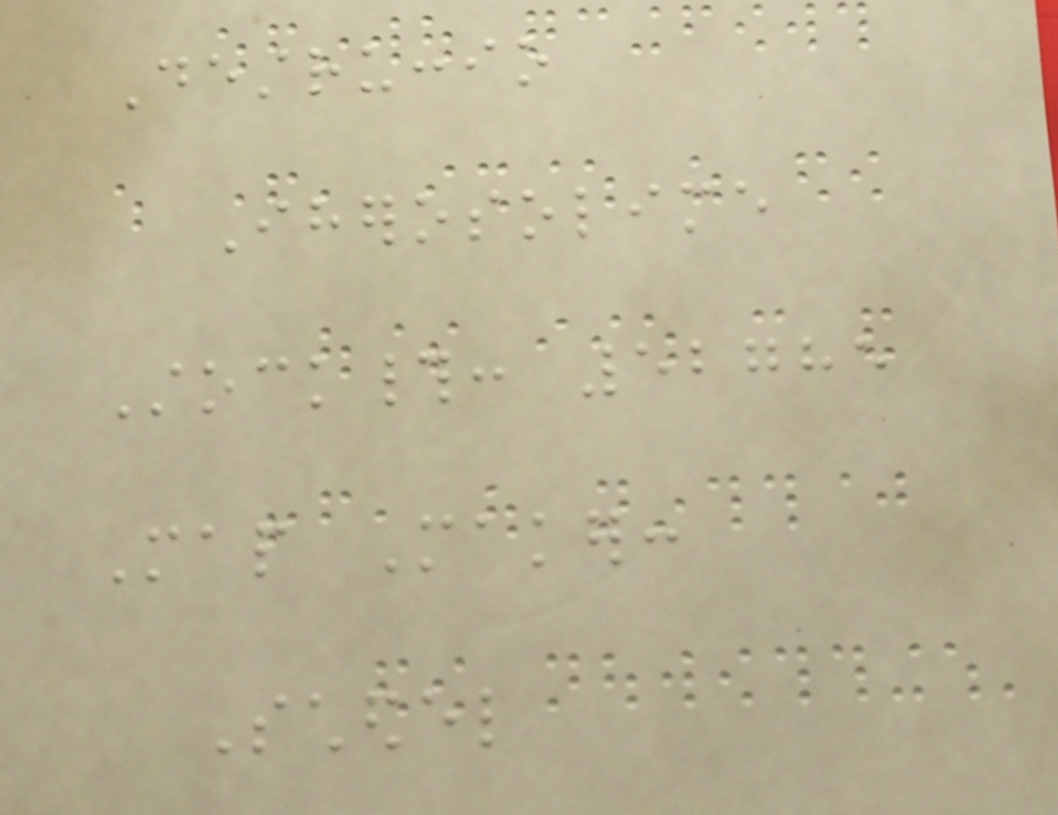Destruccio
Iherosolime
Stock#: 52785
Map Maker:
Schedel
